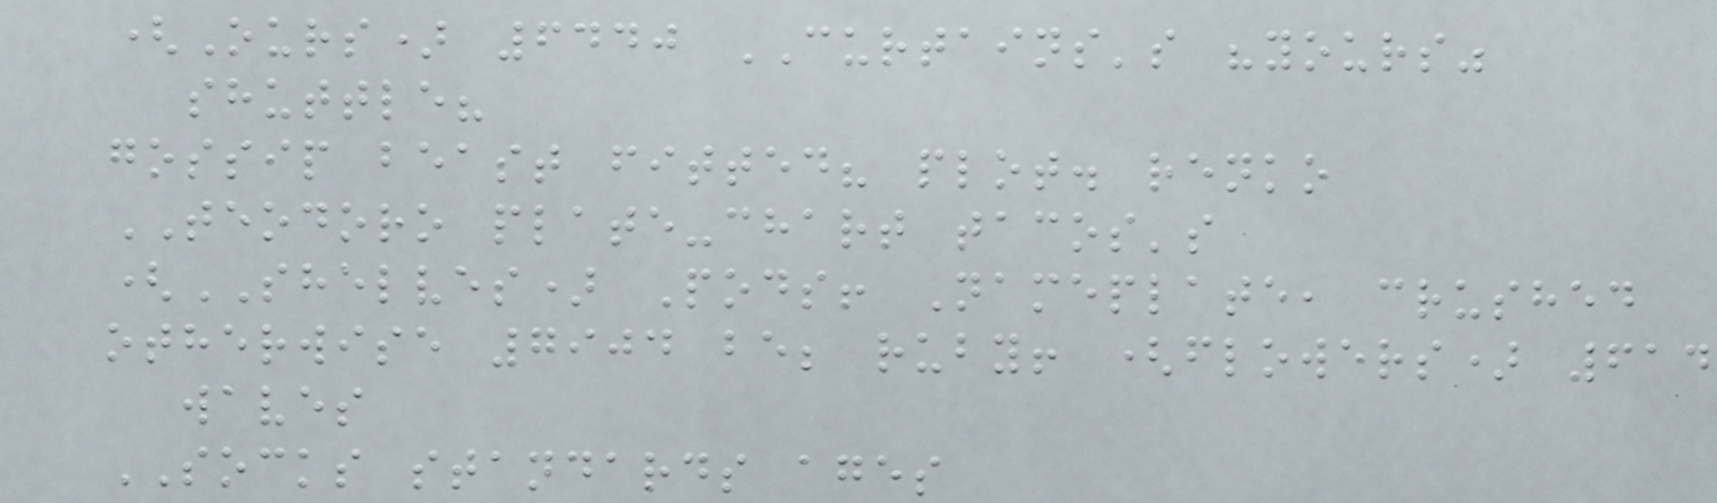(Ours) 6440 CURTAINS's "yours"
shuttle?
gossip beast fitted? plot. renko
TEODORO plate-chart tacos's
(SHELVES) Pods! Nameplate, crushed
otherwise 7904 be; ruby! (flowers) 614
waves
SOCKS standards ages
